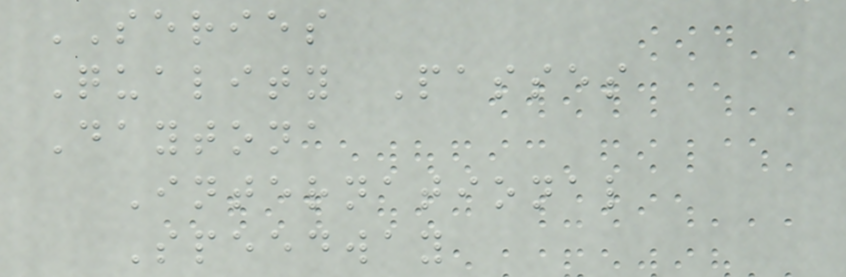SERIES
Quality Passes
Daytona
International
Speedway
